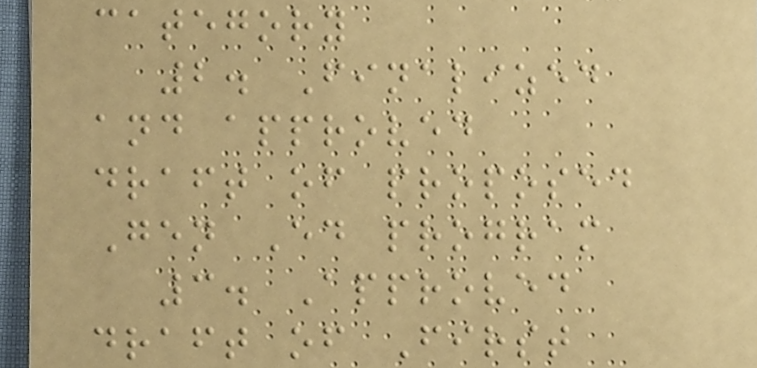category
2. Finalized
and approved
draft of proposed
Gen Ed program
3. Approved
draft of First
